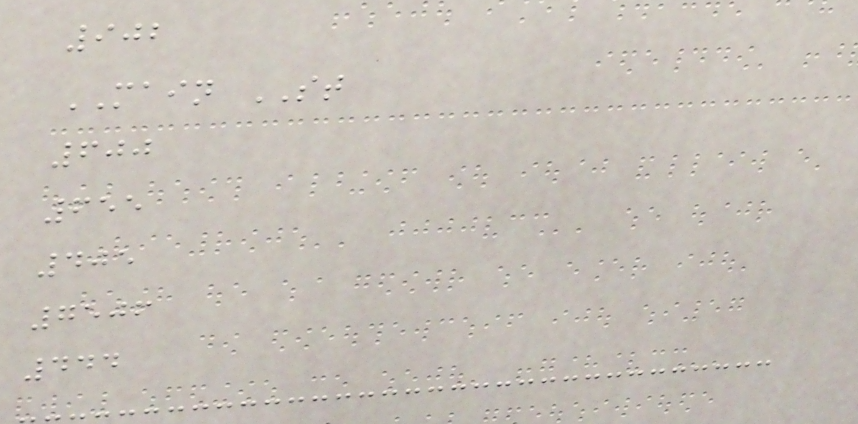902
MAIN ST
600
655
405
7506
444
